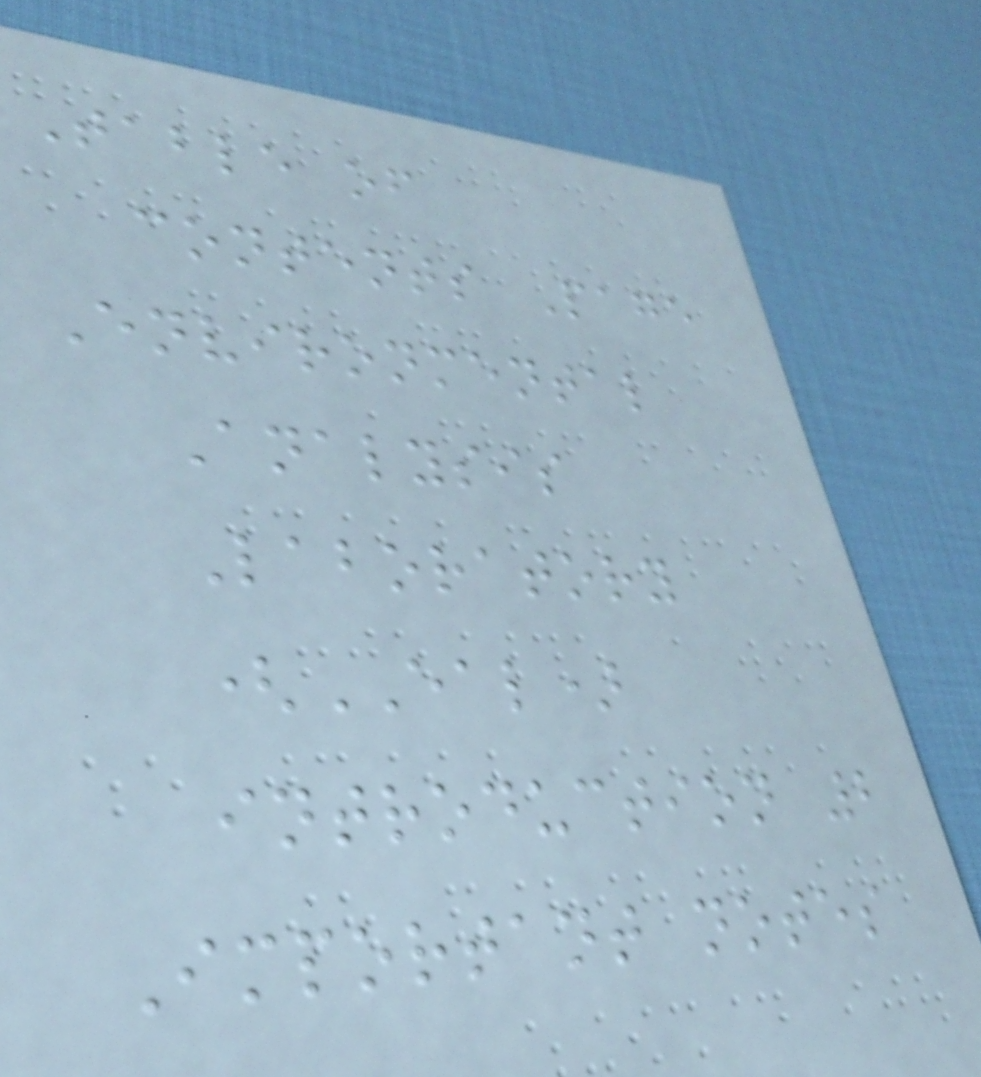Table of
contents Page
Environmental
Analysis
Laboratory
(EAL)
introduction 2
Important notes
